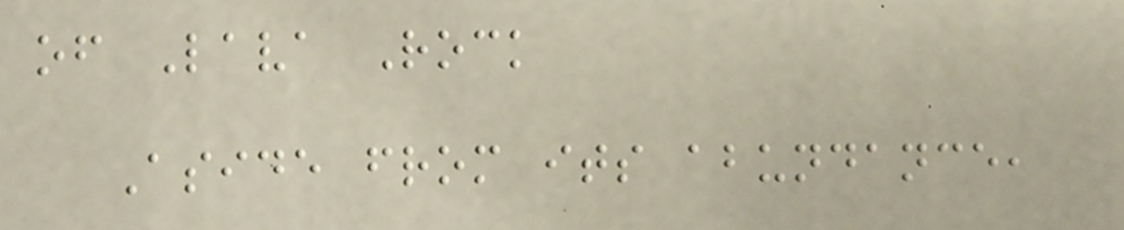of Lava Rock
Aside from its abundance,
